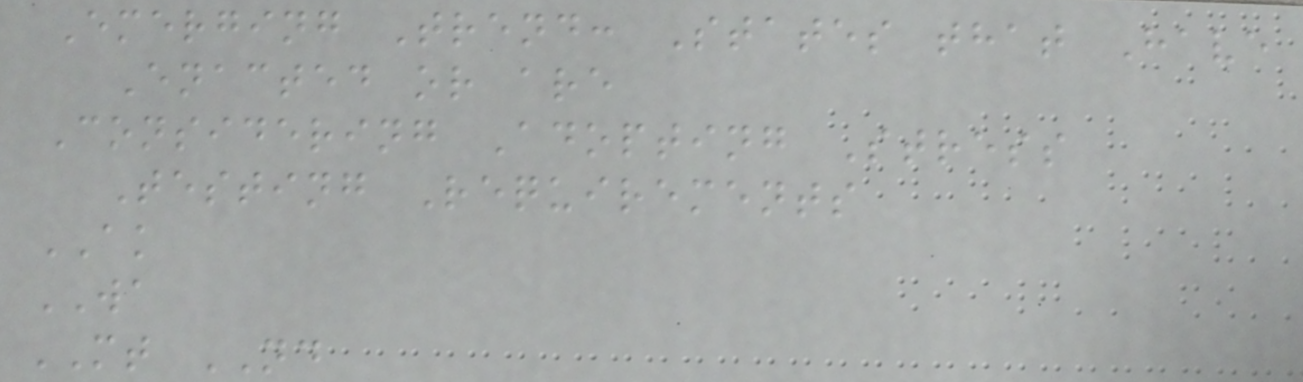Emerging Trend: States that Have
Enacted or are
Considering Adopting Stress
Testing Requirements
AK
WA
MT ND
